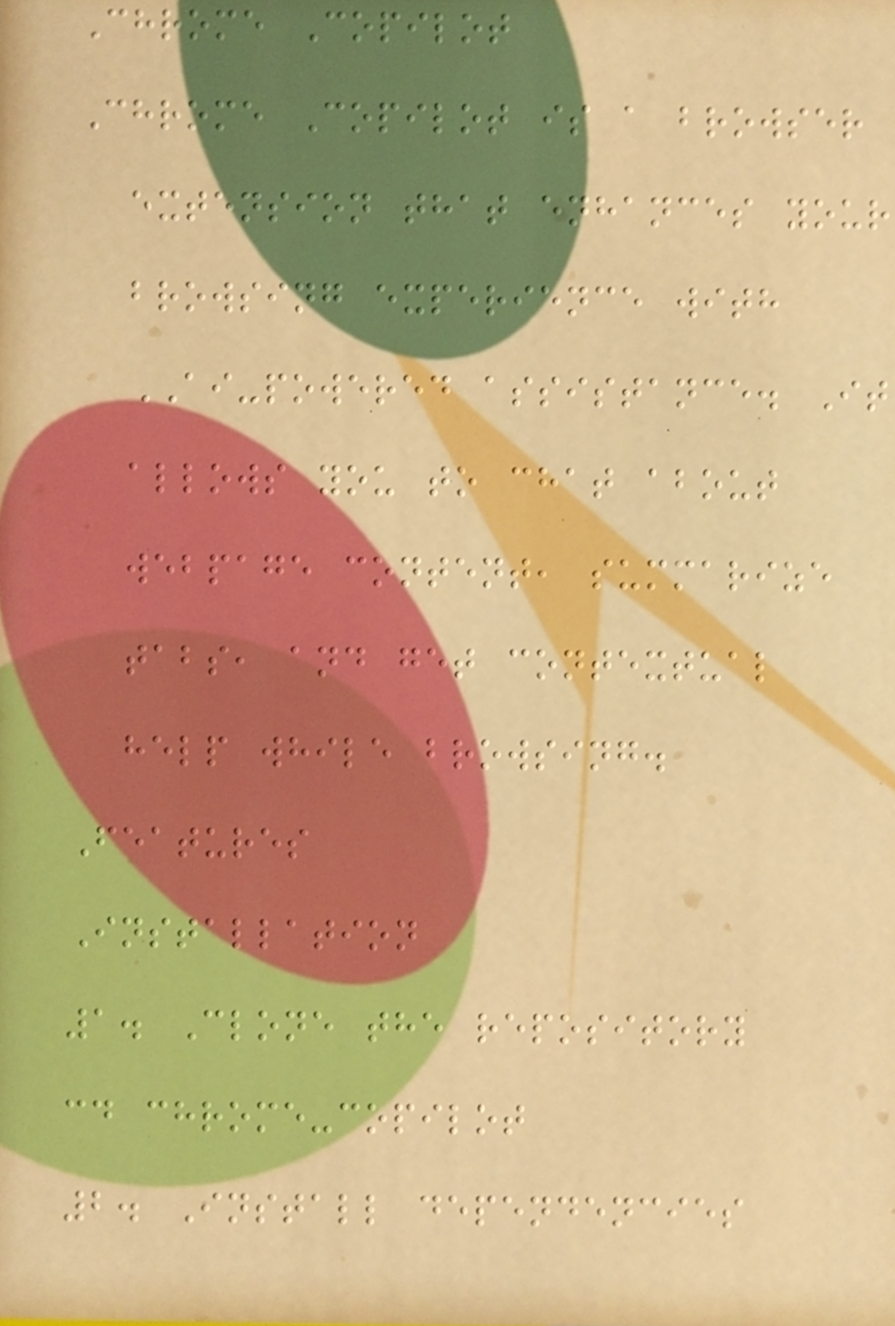Chrome Copilot
Chrome Copilot is a browser
extension that enhances your
browsing experience with
AI-powered assistance. It
allows you to chat about
webpage content, summarize
tabs, and get contextual
help while browsing.
Features
Installation
1. Clone the repository
cd chrome-copilot
2. Install dependencies
